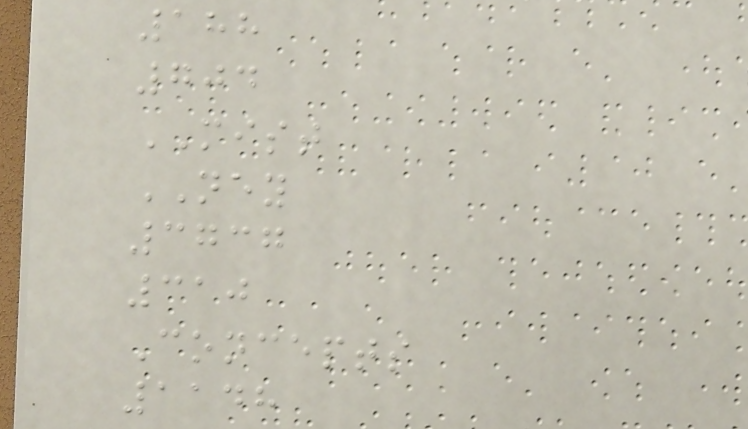188
704
MIST
NEY
3737
310
Concepts
1148
